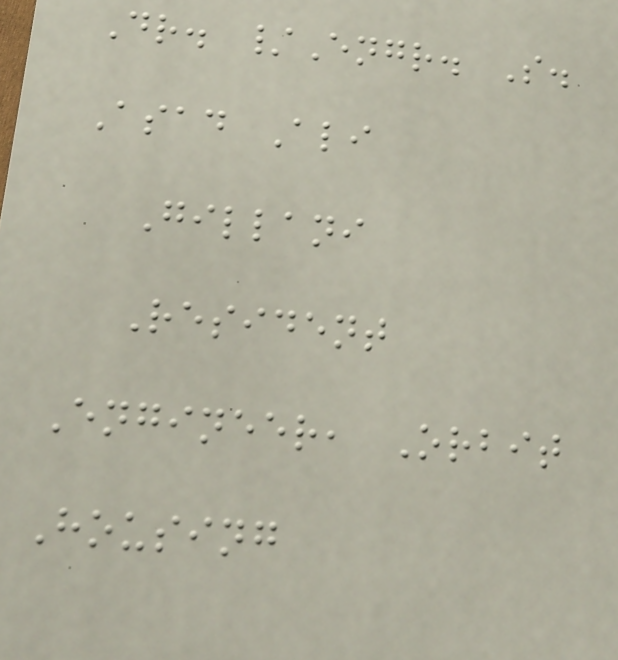Dr. /Engr. S.
Asad Ali
Gillani
Resident
Engineer, Orbit
Housing
